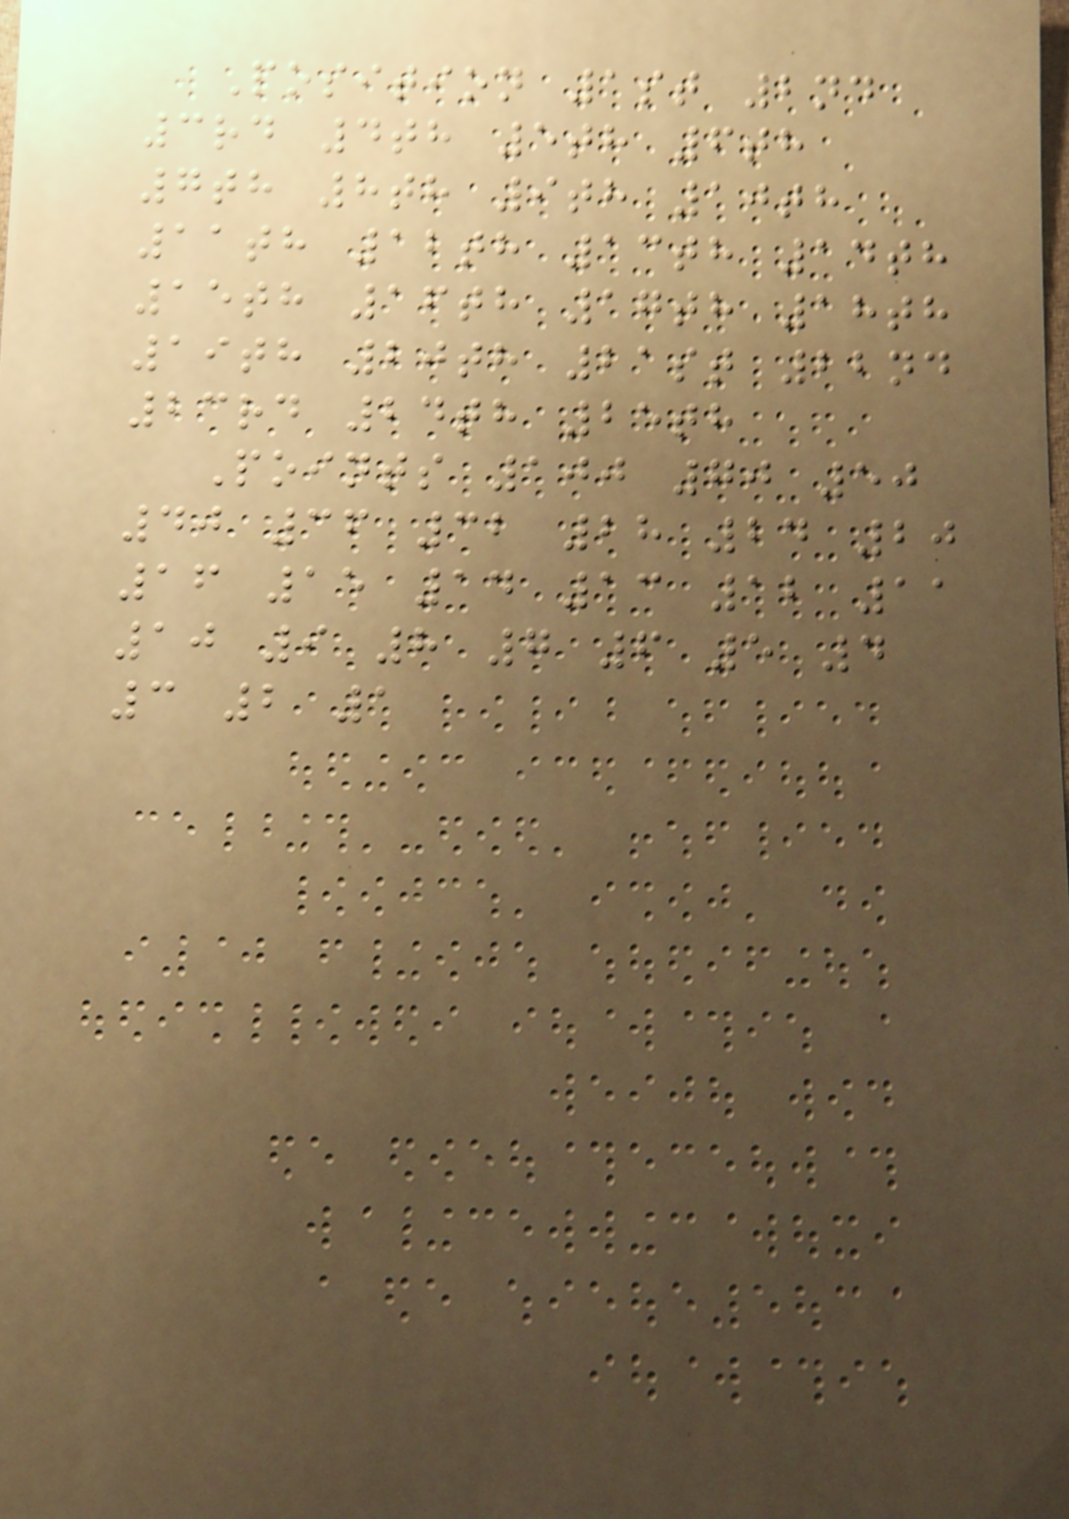Position 1st 2nd
3rd 4th 5th 6th
7th 8th 9th 10th
11th 12th 13th 14th
15th 16th 17th 18th
19th 20th 21st 22nd
23rd 24th 25th
Points 100 70 50
40 36 32 28 24 20
16 15 14 13 12 11
10 9 8 7 6 5 4
3 2 1
